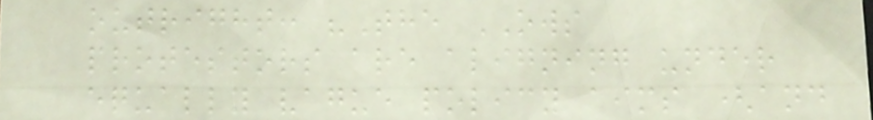outright: "The OWS
protestors are aligning under
equally vague policy aims (and
